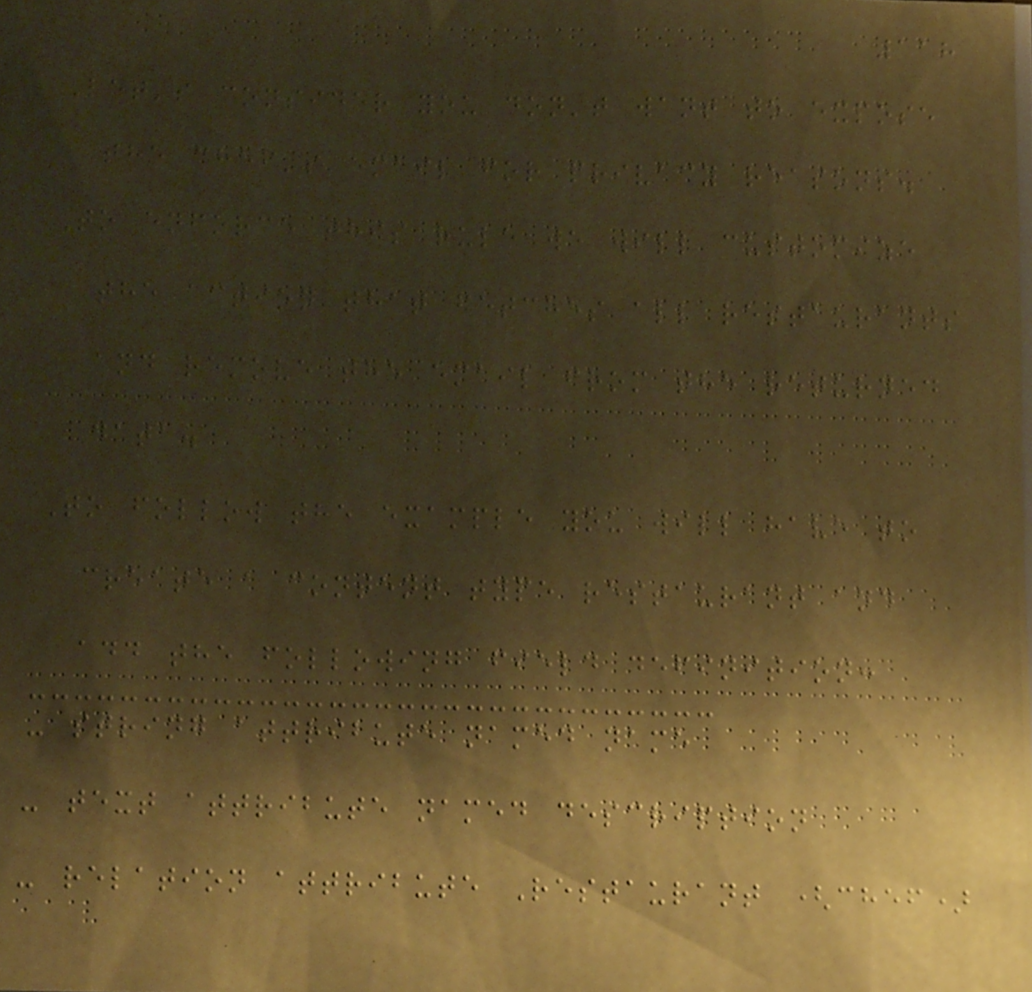118
Let's consider you don't want to expose
the chef's email for privacy reasons.
To enforce this rule we will customize
the action that fetches all restaurants
and remove the email from the returned
data.
To follow the example you will have to
create a content type restaurant and
add the following field definition:
- string attribute named name
- text attribute named description
- relation attribute Restaurant (chef)
